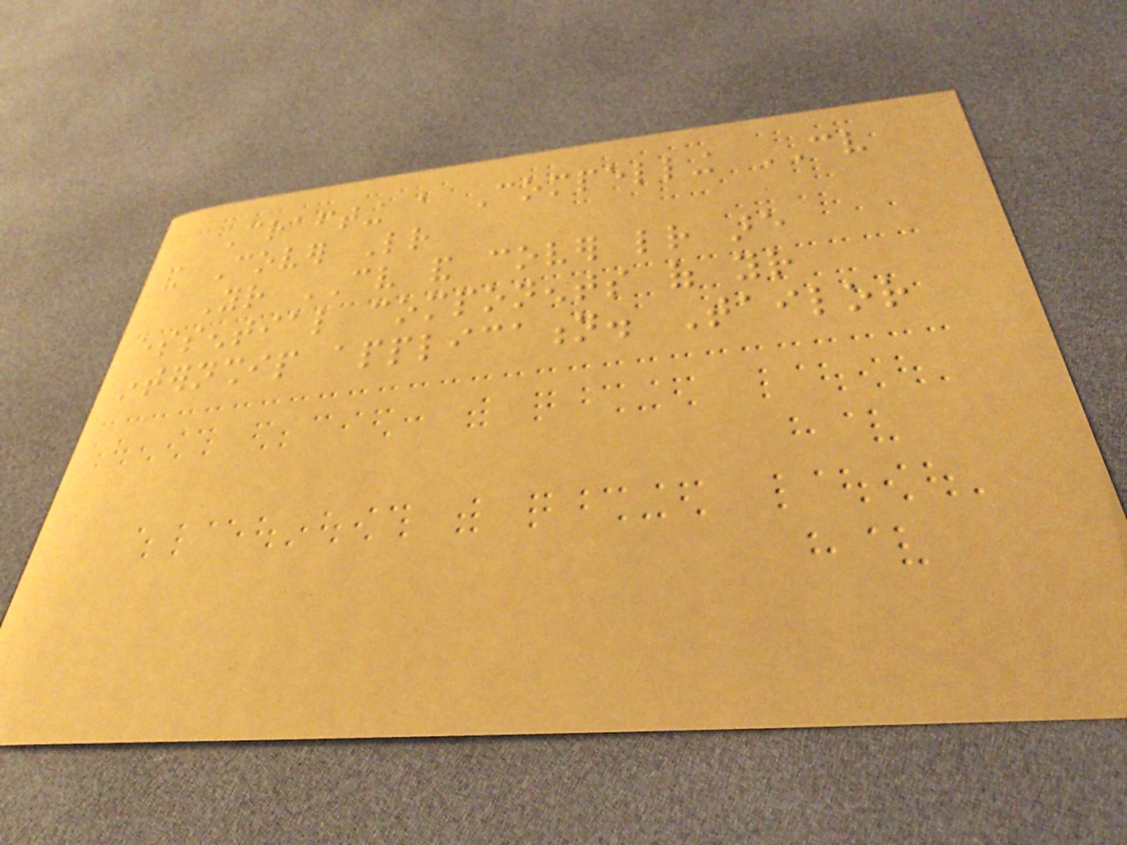Crafting a Compelling CV
and Cover Letter
Your CV and cover letter are
essential components of your
internship application. Tailor
